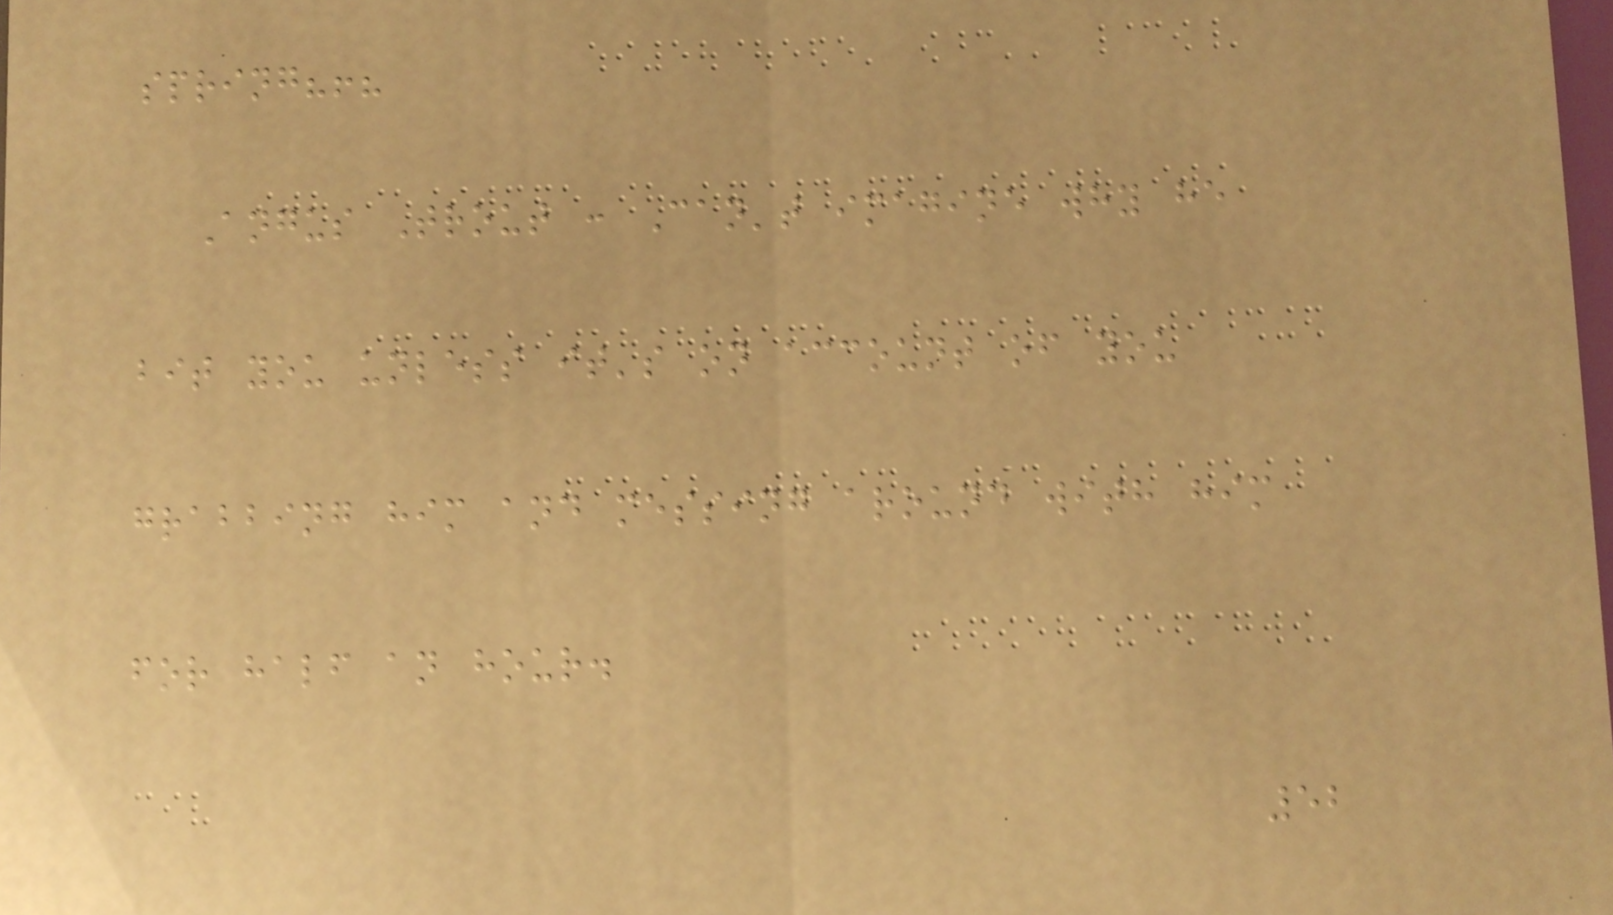spring?!?
Angus Trout : Can't imagine why he
bit you unless it's on account of you
grabbing him and messing around with him
for half an hour.
52
